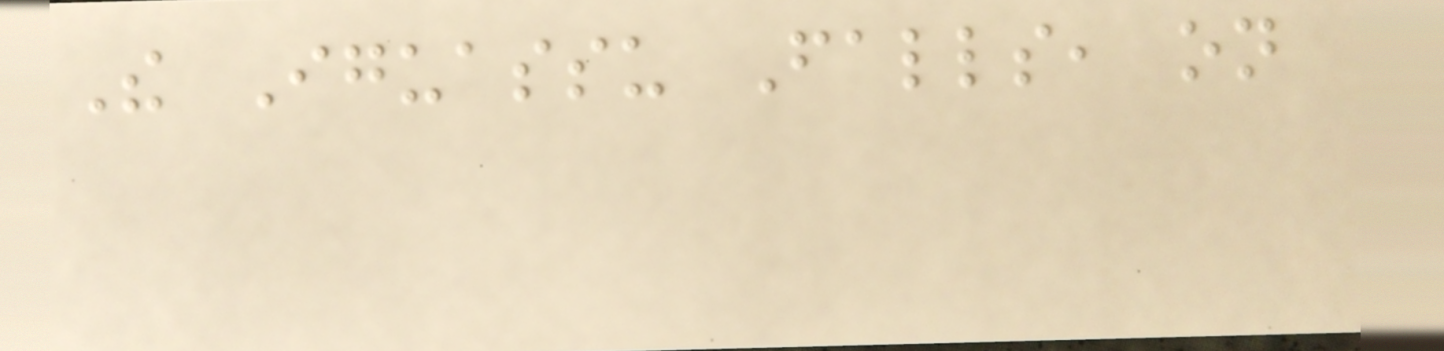The Iguassu Falls, on
